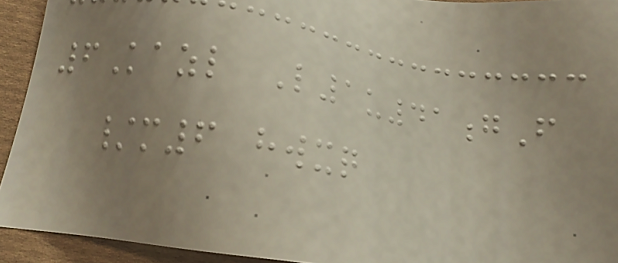6Kazl L1u41gF
/m6 hwxq
